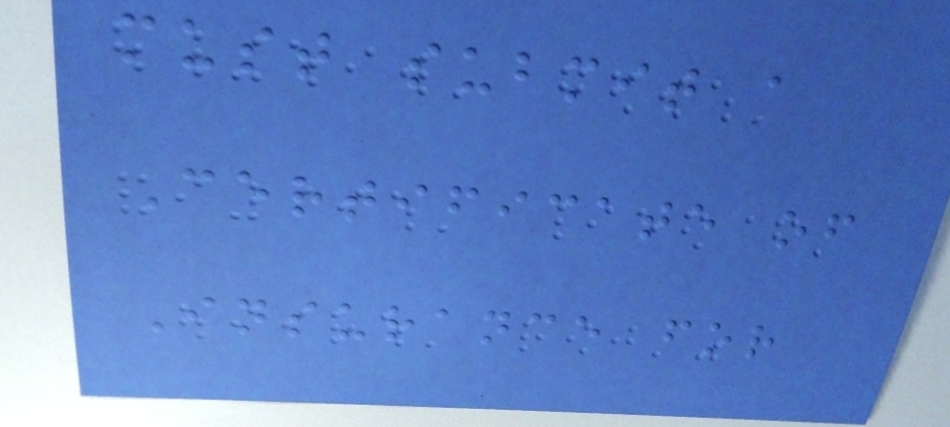must submit a
Certificate of
Insurance for
